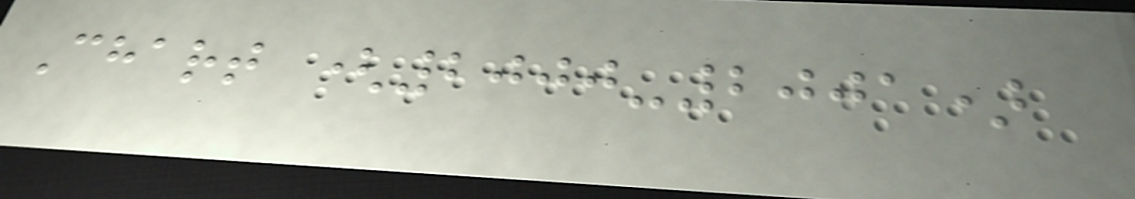Chart (2000-2001)
